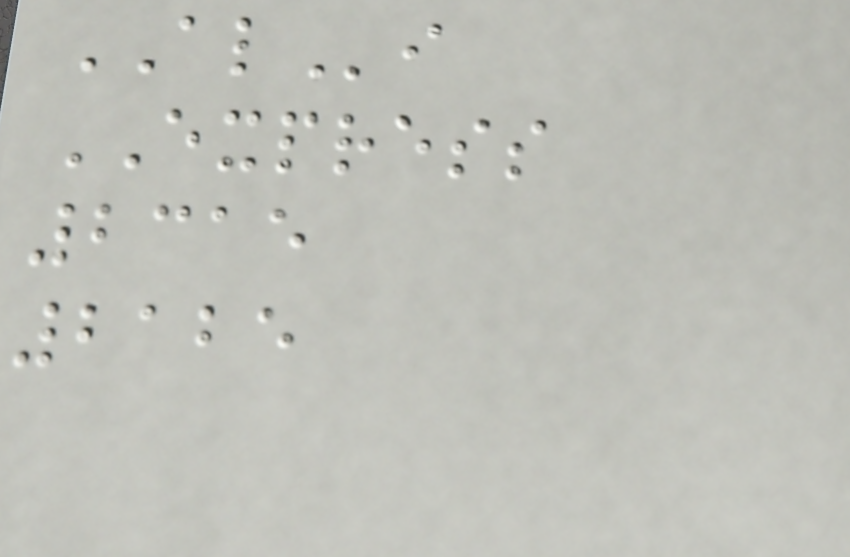ALi
EXPRESS
2315
2125
